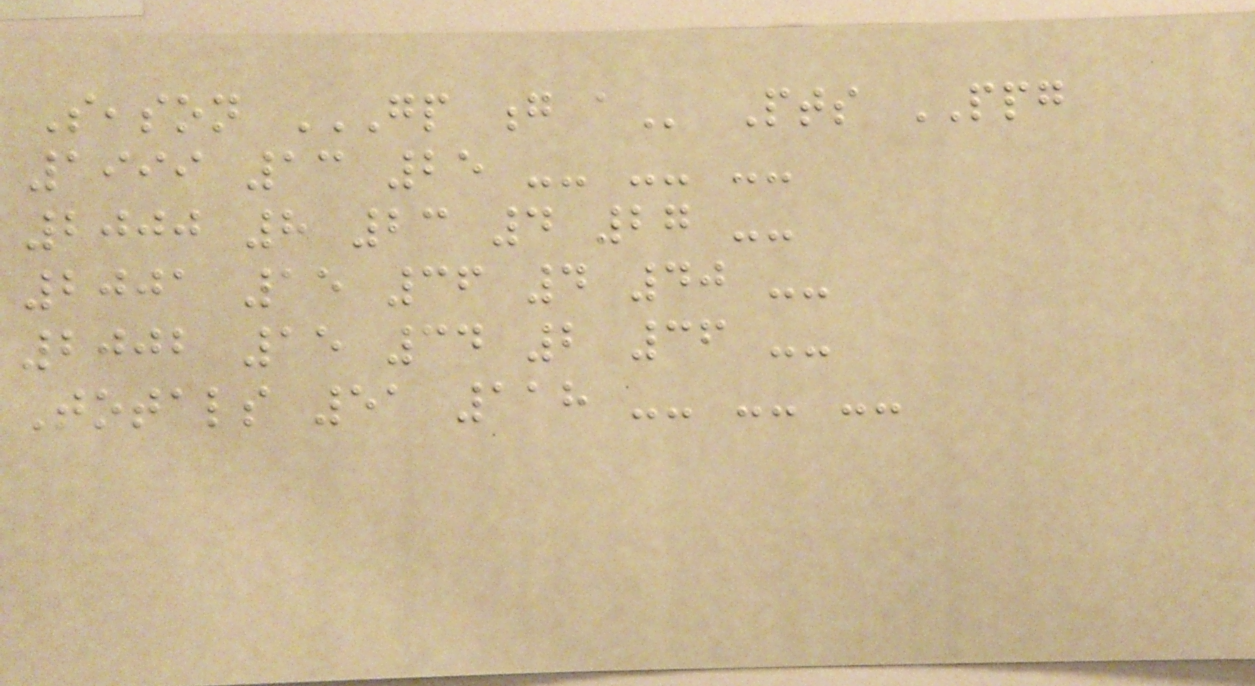Season GP G A Pts PPG
1999 13 25 -- -- --
2000 8 23 4 27 --
2001 15 36 4 40 --
2002 15 34 2 36 --
Totals 51 118 -- -- --
